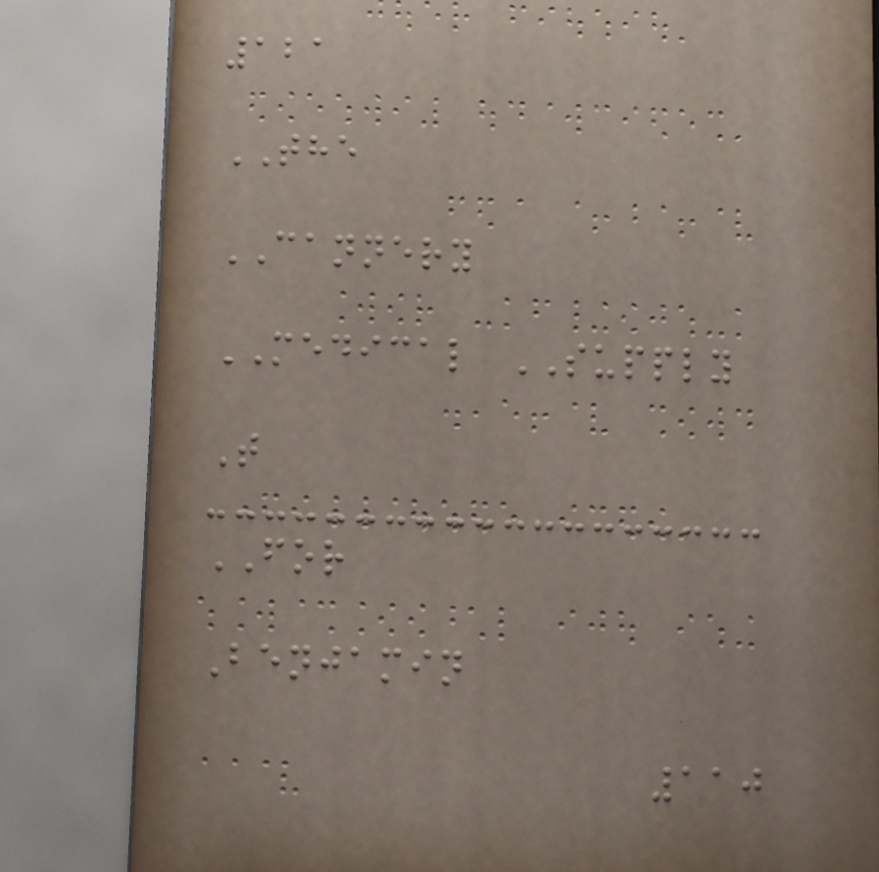121
THE
CANNERY
MEDICAL SUPPLY
T
FOR
Benjamin
110
